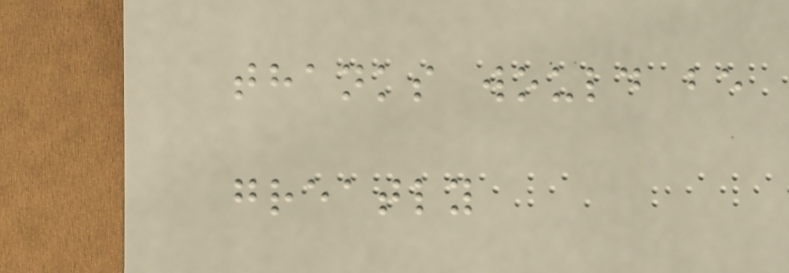thanks would be
greatly
